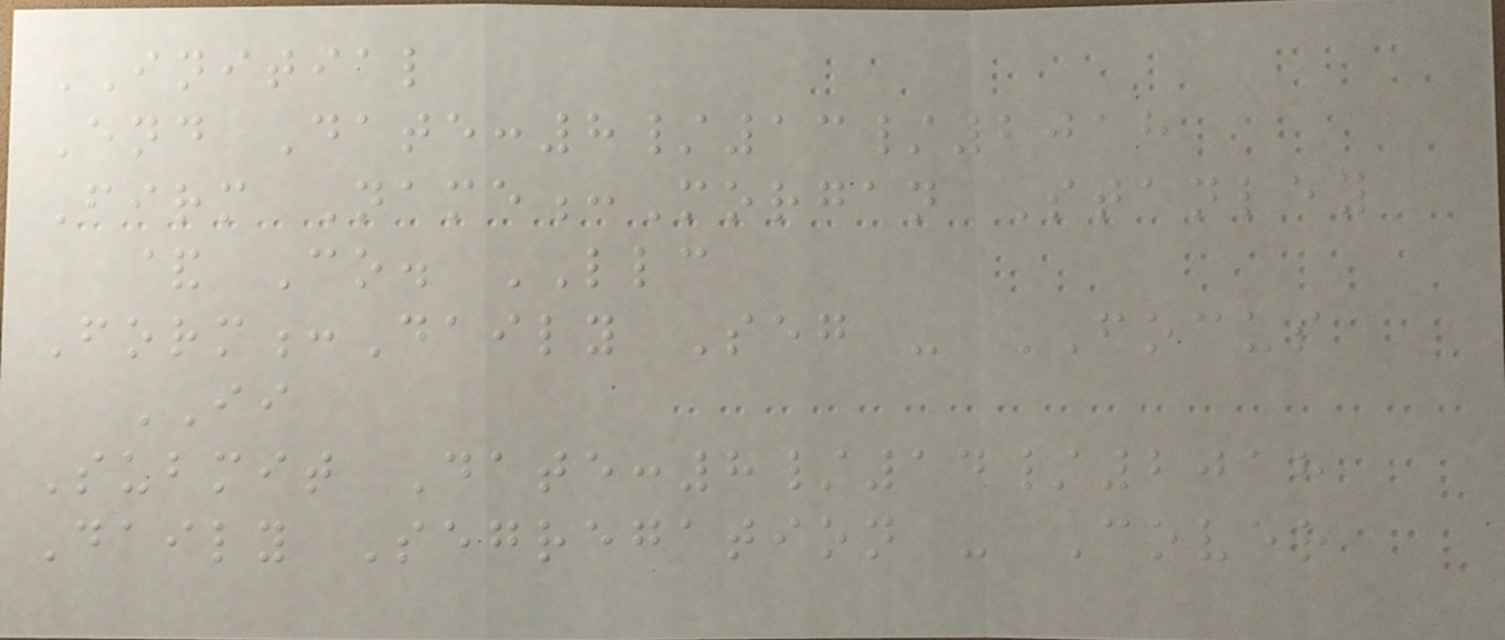INITIAL
End Date:8/13/2018
Firm Name:Morgan Stanley
& Co. LLC
Form:Daily Seg - FOCUS
II
Submit Date:8/14/2018
Daily Segregation - Cover
